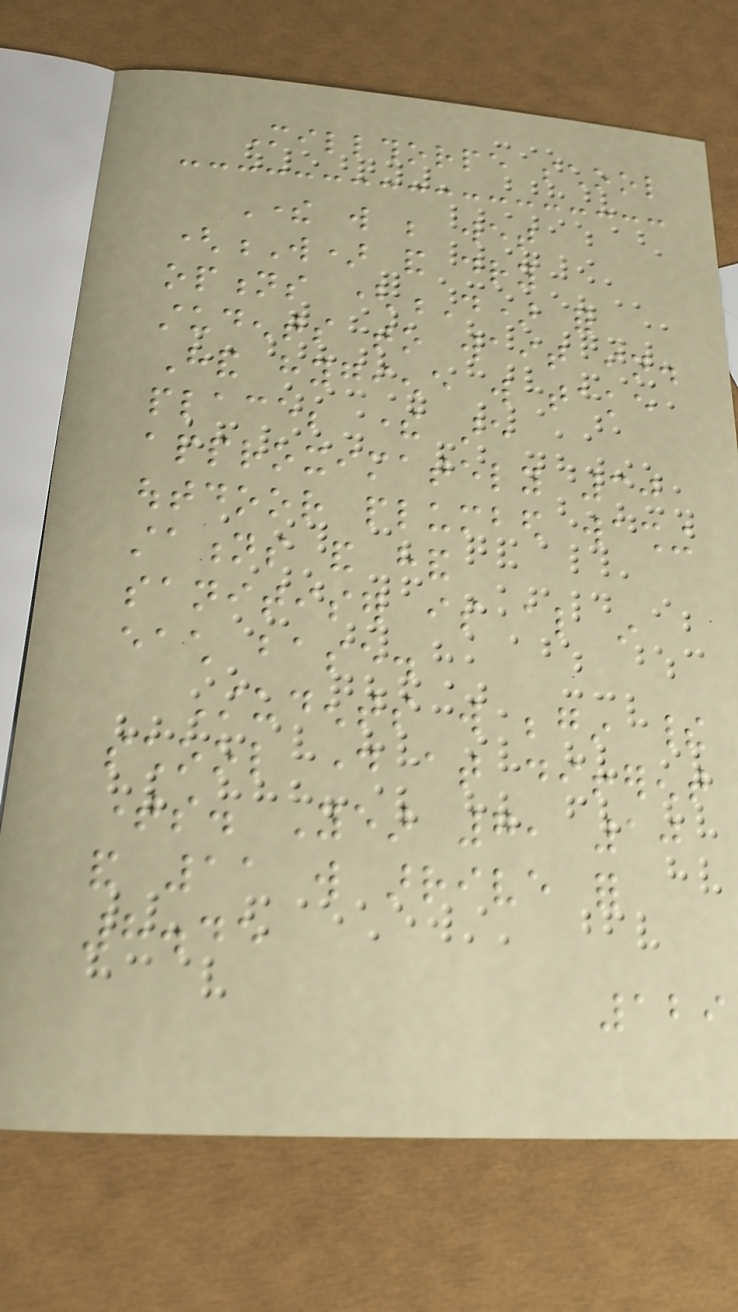Millthorpe school
There will be wet
(W) and dry
options (D) for
students to wait in.
Hand hygiene will take
place; there are
approximately 30
outdoor plumbed washing
stations and hand
sanitiser is also in
each base.
Students will begin their
school day at different
times. Year 7, 10
and 11 will arrive for
8.45
129
